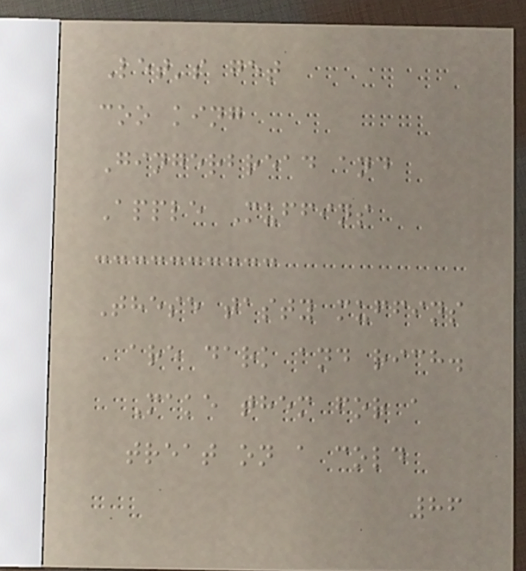Let's get
coo king
Gingerbread and
Apple Muffins
These tasty muffins
are dark and rich.
Make them for a
treat on a cold
86
